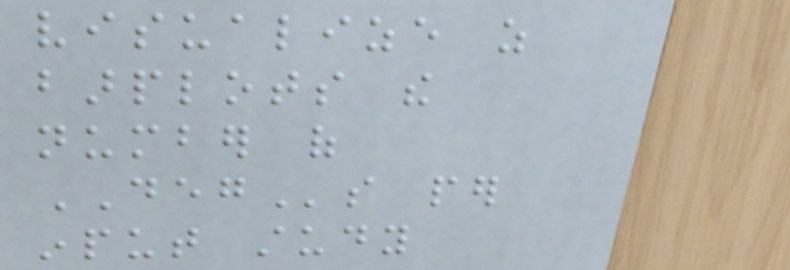visualize as
barplots the
number of
DEGs per
input study
